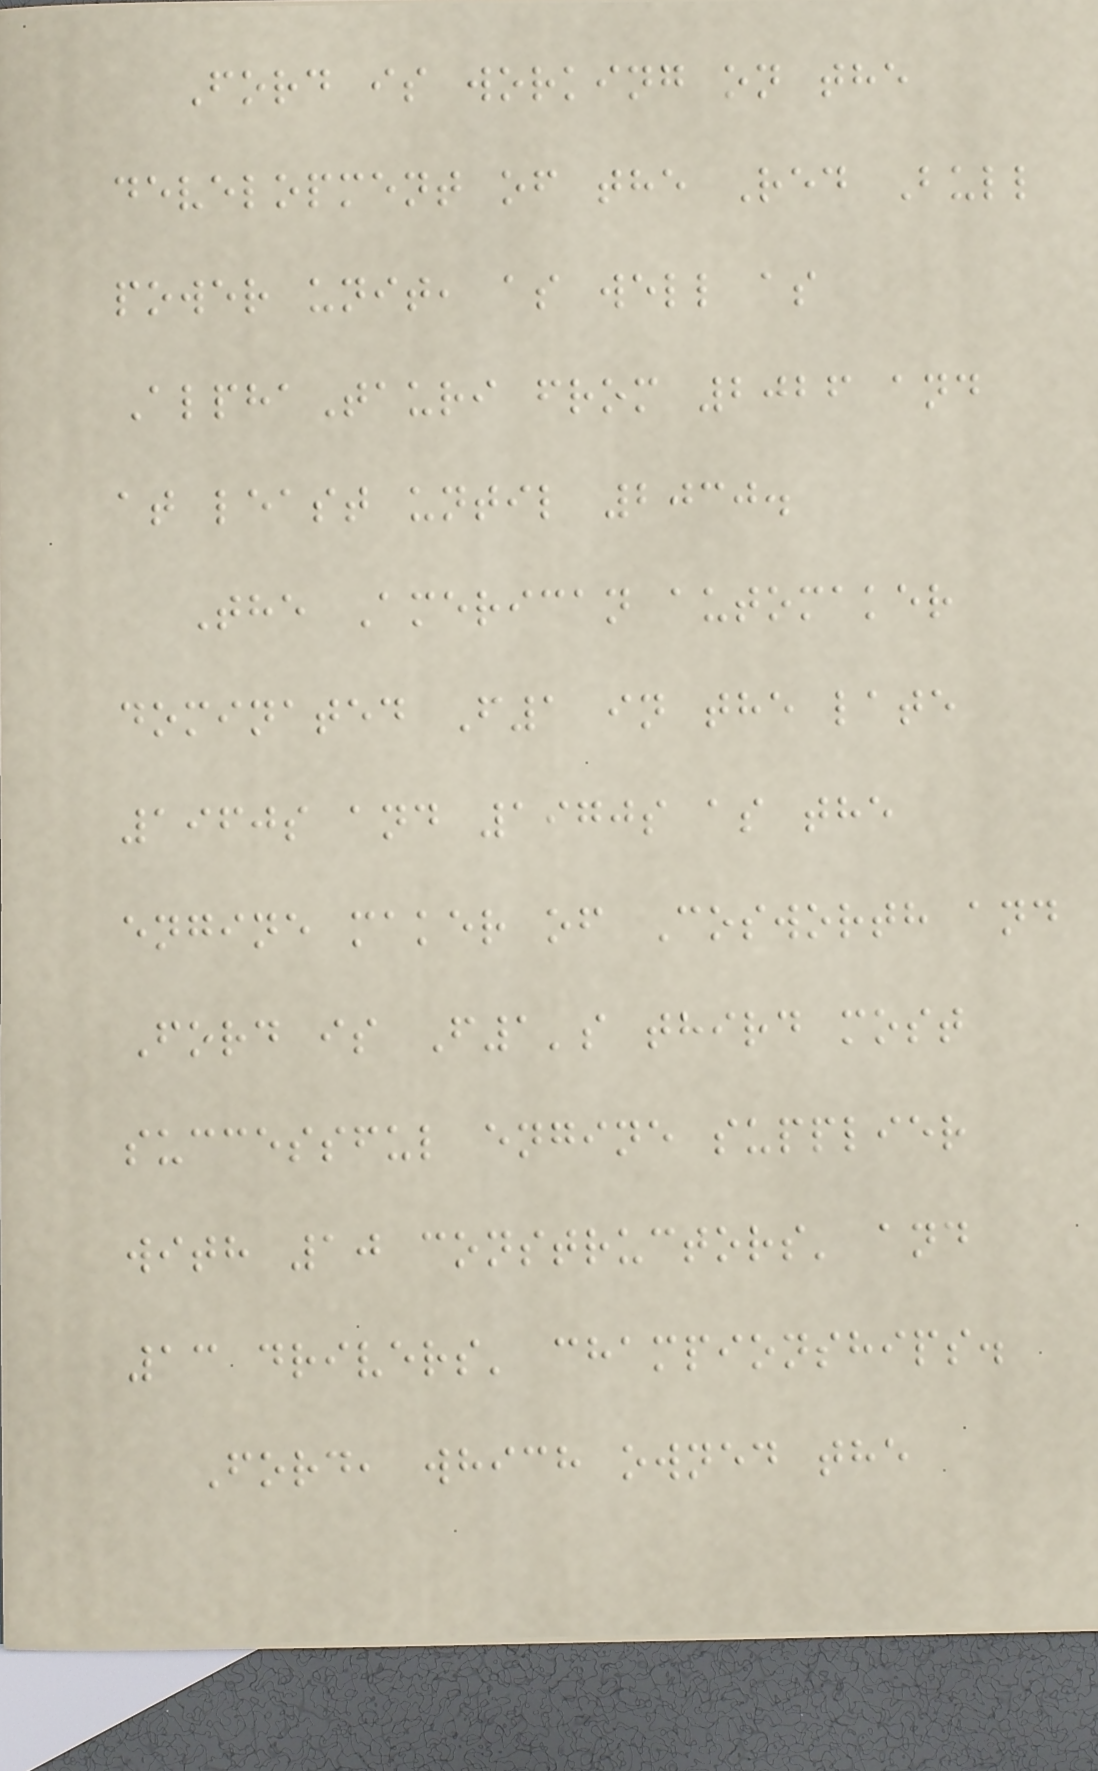Ford is working on the
development of the Red Bull
power unit, as well as
AlphaTauri from 2026 and
at least until 2030.
The American automaker
dominated F1 in the late
1960s and 1970s as the
engine maker of Cosworth and
Ford is F1's third most
successful engine supplier
with 10 constructors' and
13 drivers' championships.
Ford, which owned the
